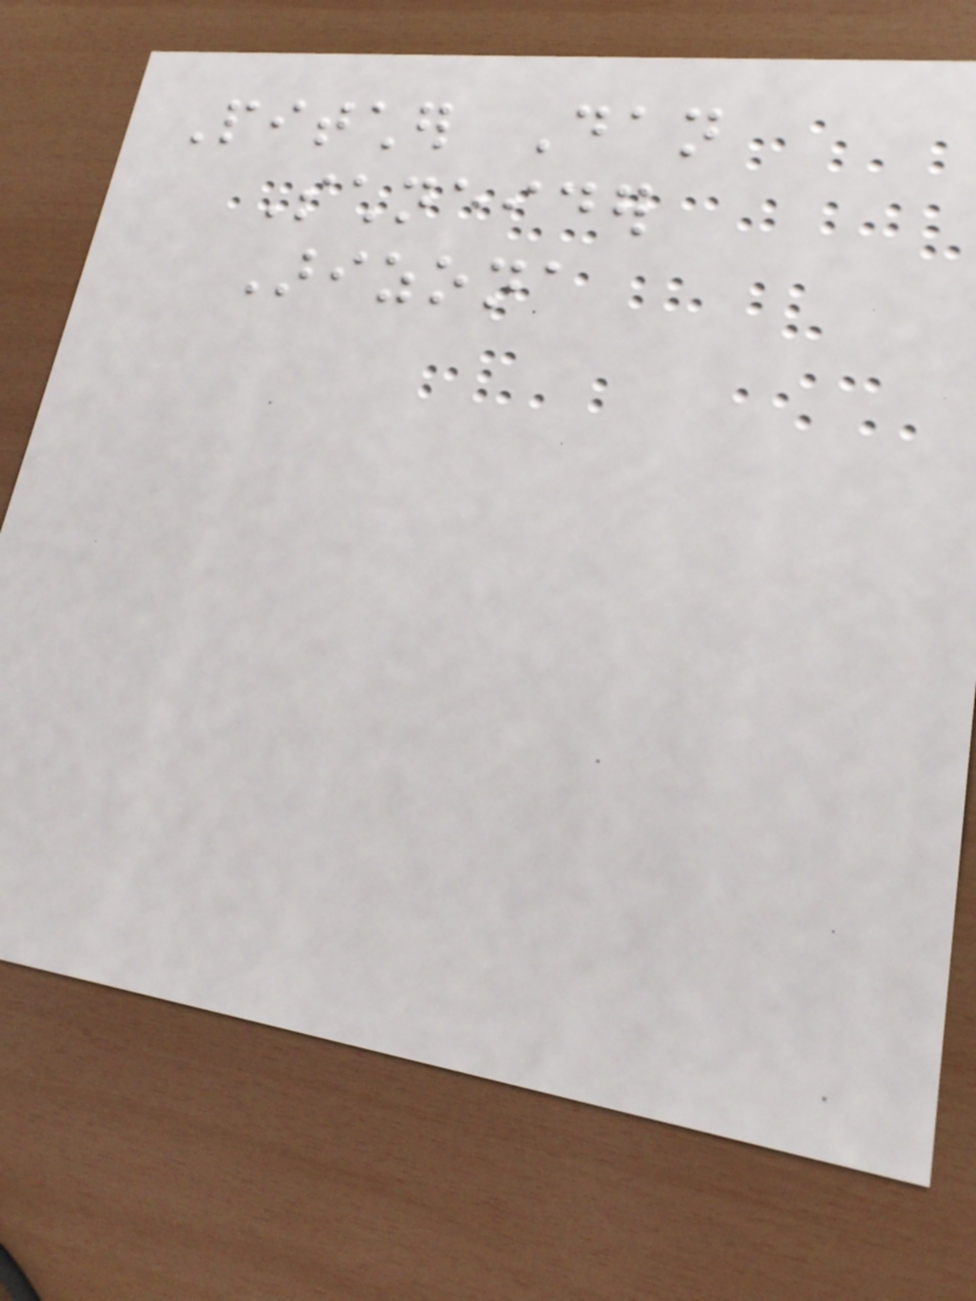Pitcher Dan
Schneider
Arizona
